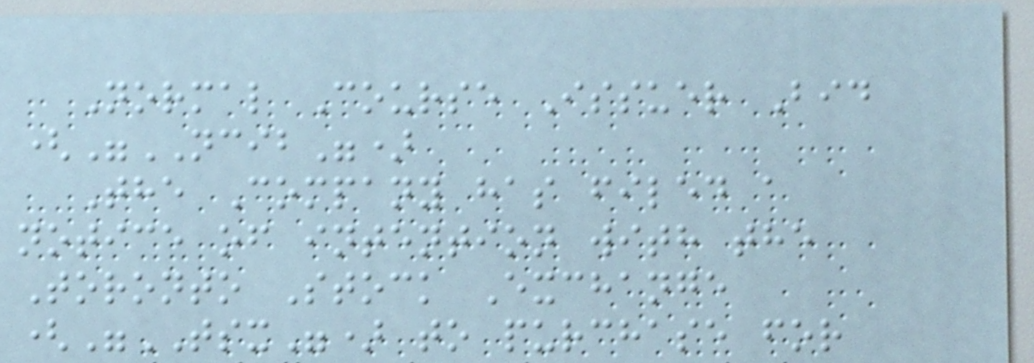Normal Course Issuer Bid
("NCIB")
The Company has filed a
notice of intention with the
Toronto Stock Exchange
("TSX") to purchase for
